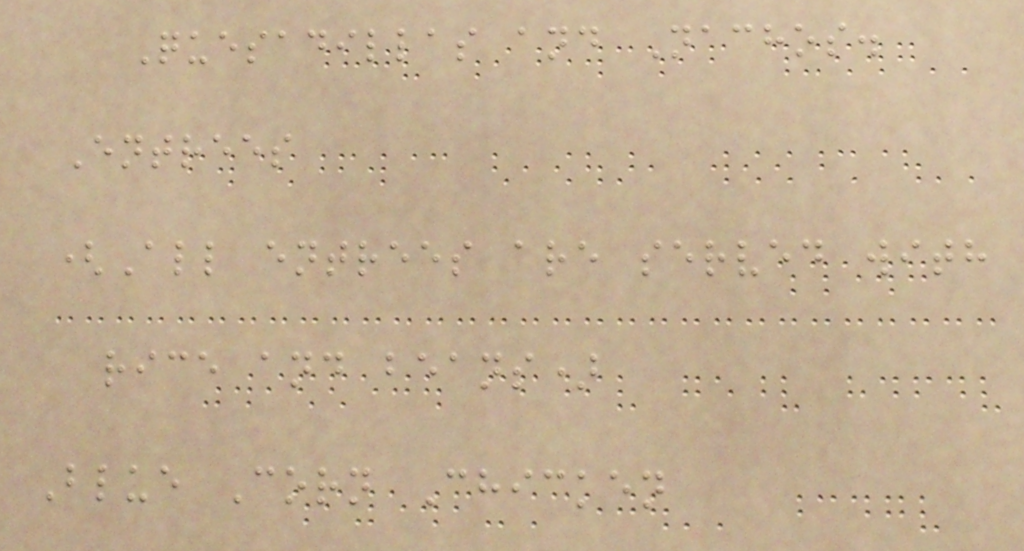Quesadillas and Nachos.
Entrees
(All entrees are served with
rice and beans)
Blue Corn Chicken
